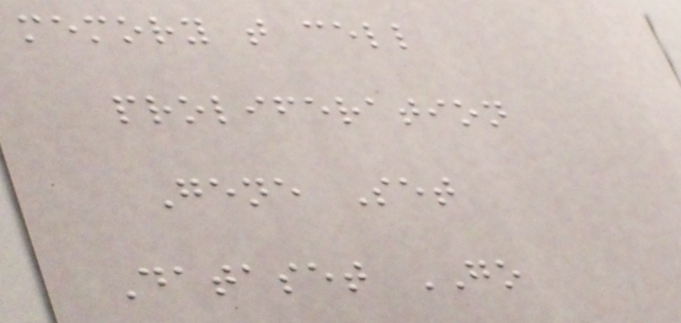memory t cell
proliferation
Gene Set
Dataset GO
